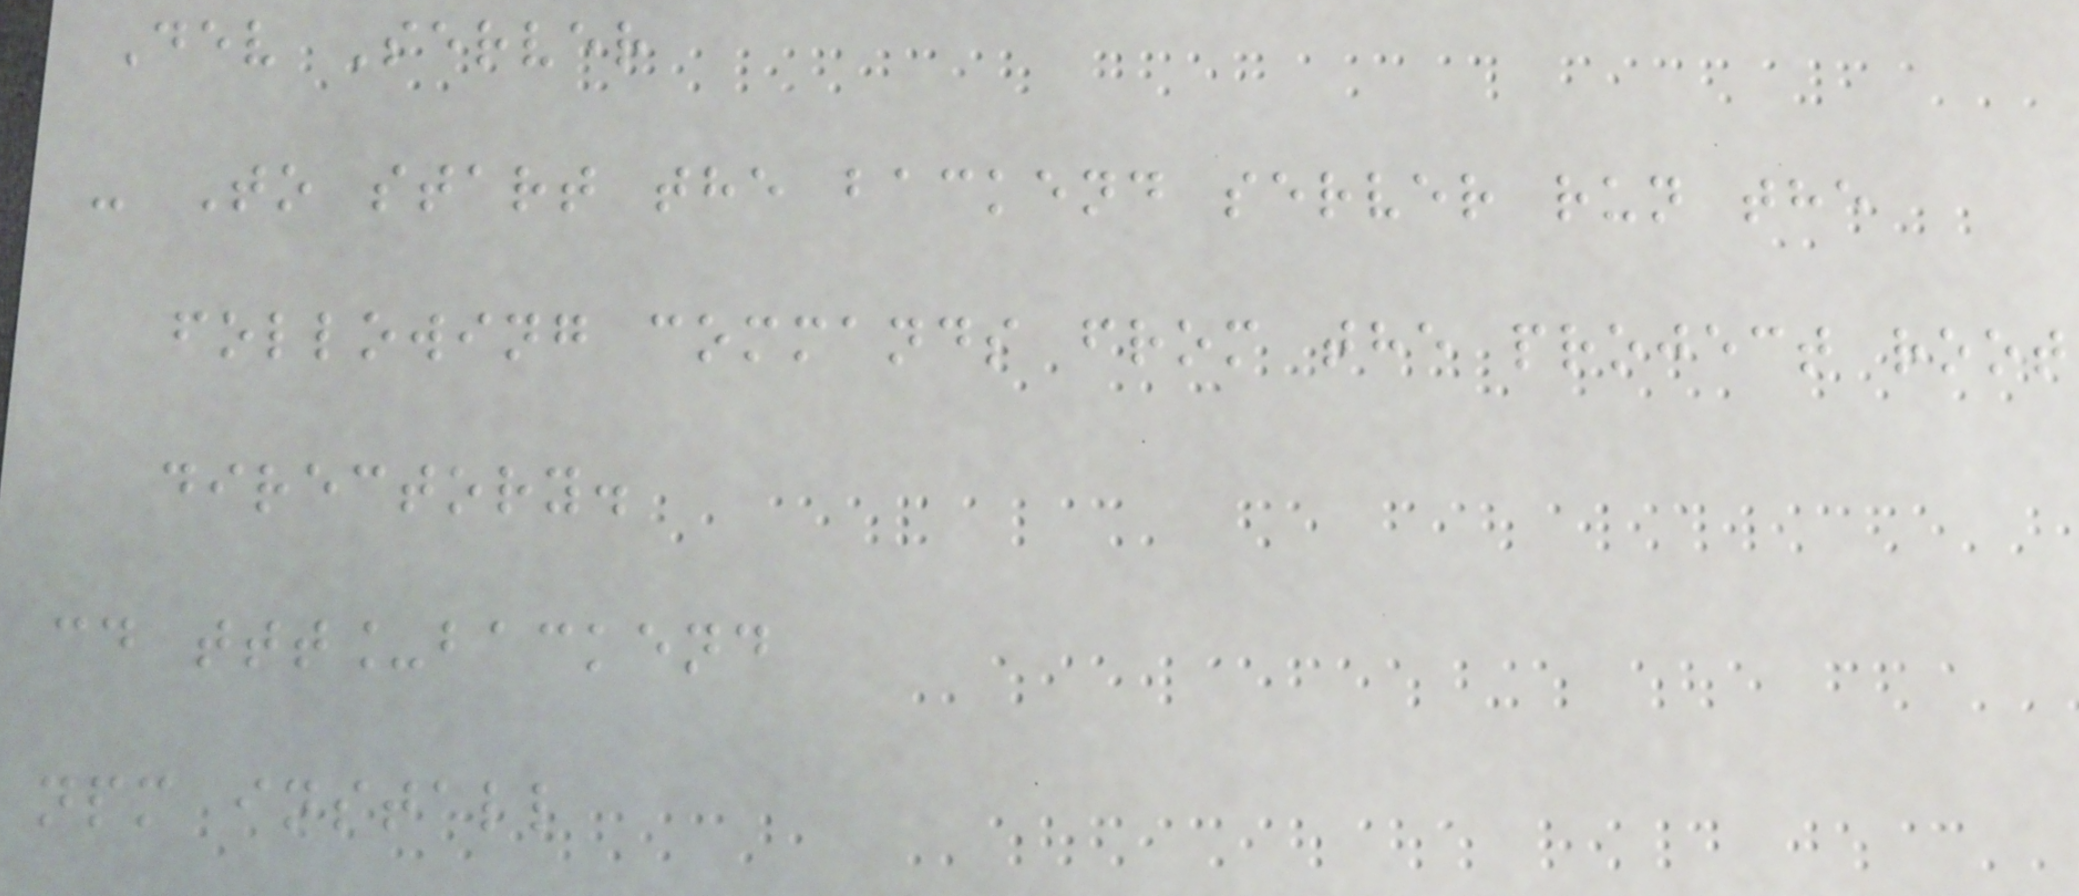Dev Server
- To start the backend server run the
following commands from the project root
directory.
cd ttt_backend
npm install
